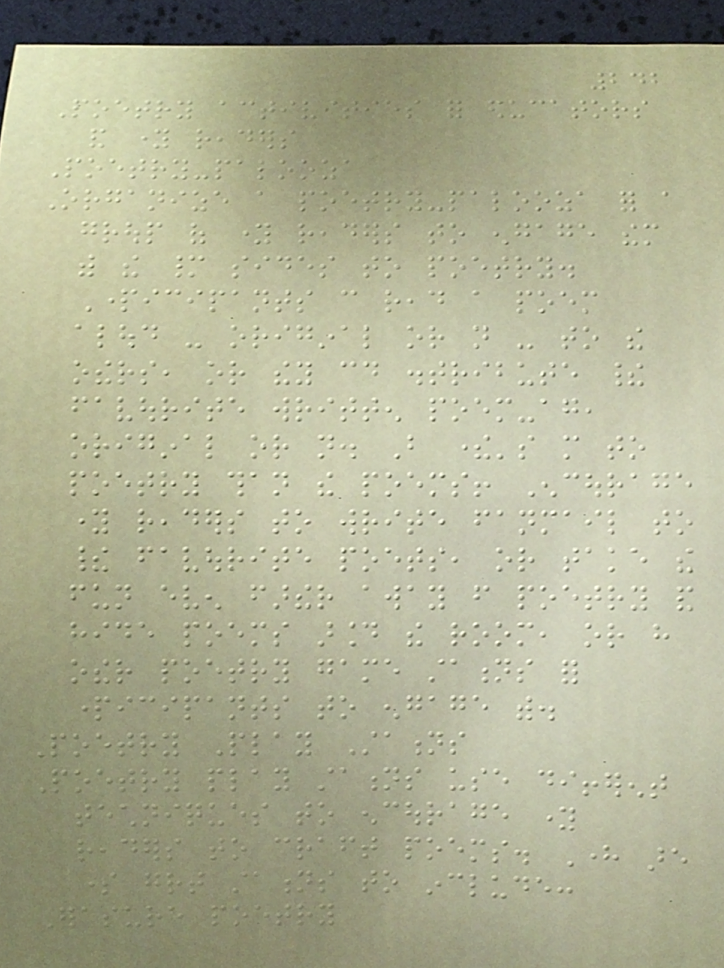242
Poetry activities for educators
and young readers
Poetry-palooza
Organize a poetry-palooza for a
group of young readers to engage them
with the many sides to poetry.
Participants can read a poem
aloud - original or not - to the
others, or they could distribute their
favourite written poem-again,
original or not. But there's more to
poetry than the poems! Encourage
young readers to write fanmail to
their favourite poets, or take the
fun even farther away from poetry and
hide poems around the room, or have
other poetry game stations for
participants to engage with.
Poetry Play Stations
Poetry play stations use different
techniques to encourage young
readers to craft poems. Here are
some great stations to include:
Erasure poetry
